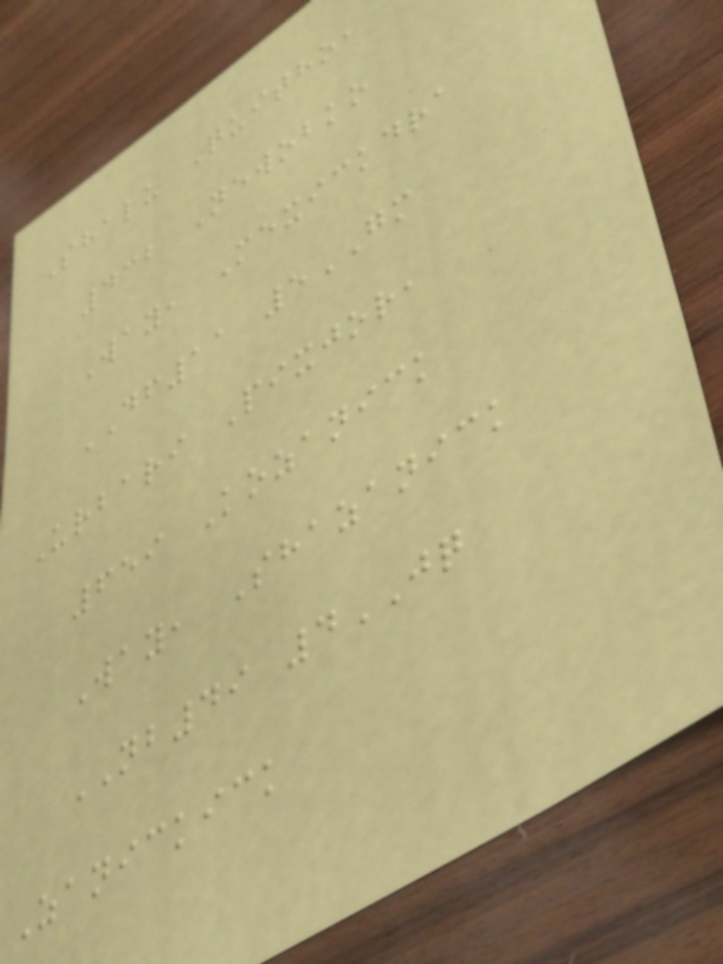Shalu Quitho,
432 Newobko
Way, Mexickdra
DF11 5GM
Urbari Pixjor,
659 Kozanick
Way, Shazanick
NB49 4JQ
Zanickick
